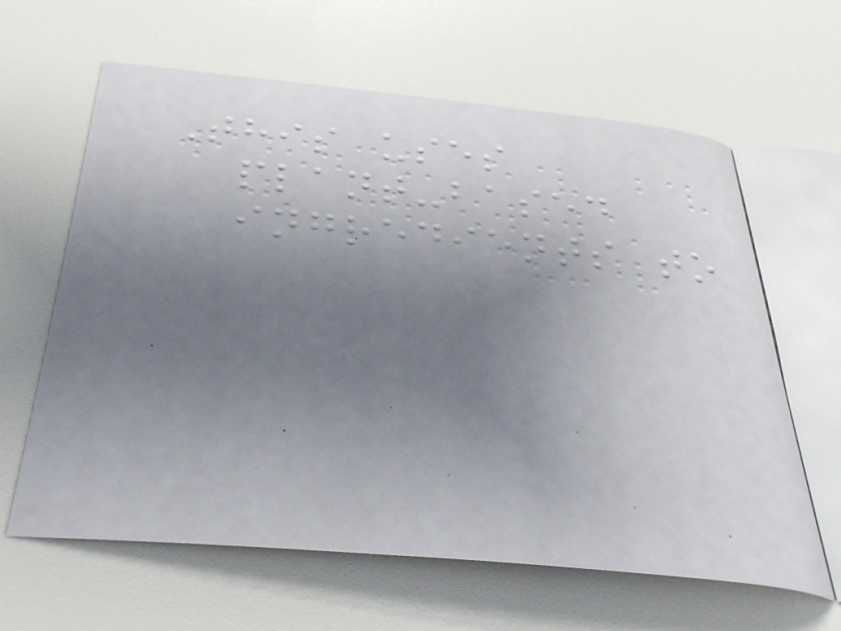This uses
plant-based
ingredients to
